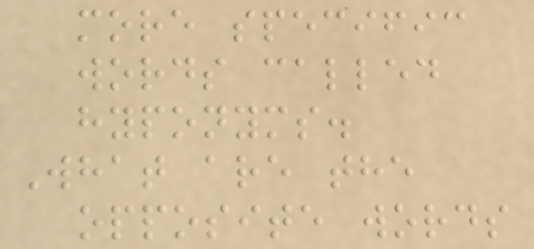more specific
words called
hyponyms.
What are the
opposite words
